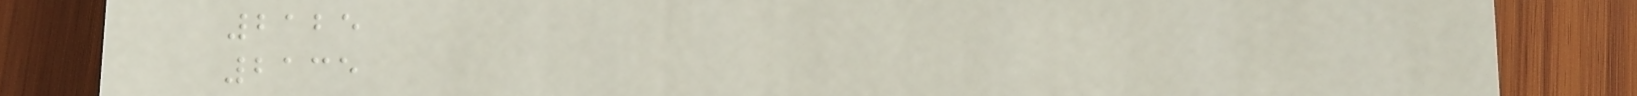2125
2135
